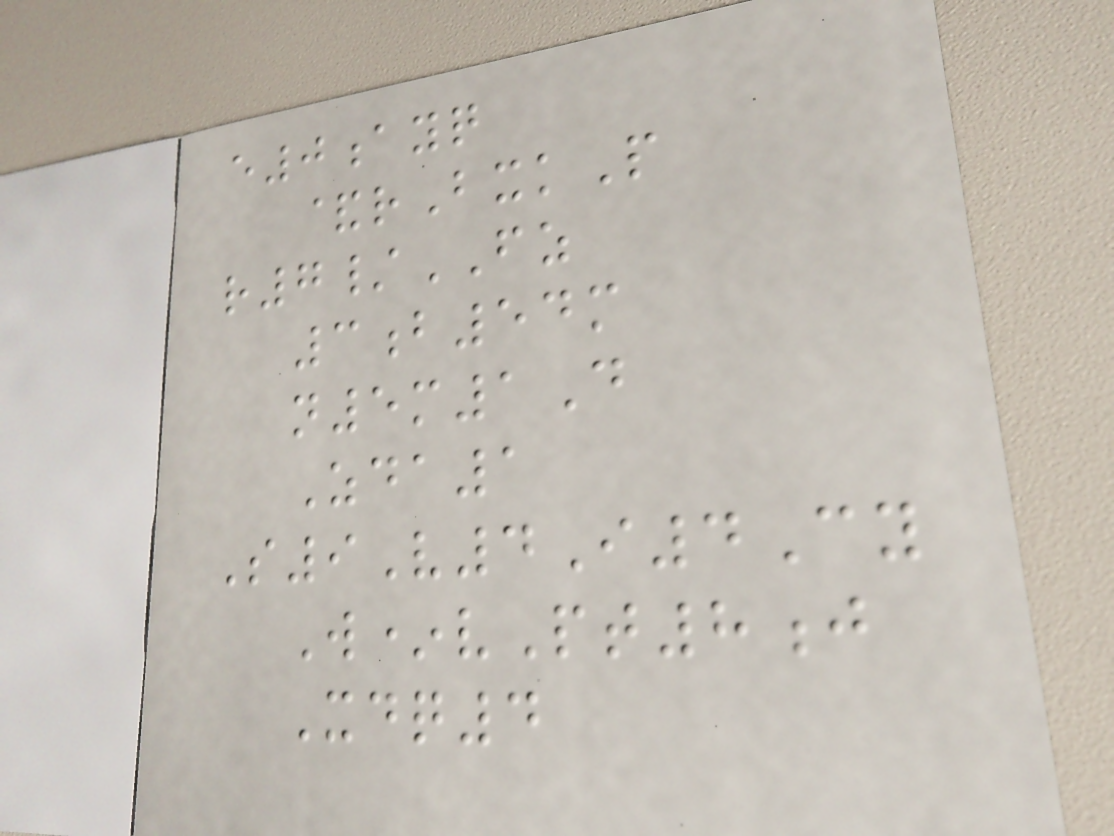e0ayq
&rBxkP
r7/FZ
3b54m
n5m1D
Zda1
S9V4I4Cy
W*vPt8j
Xdq4
